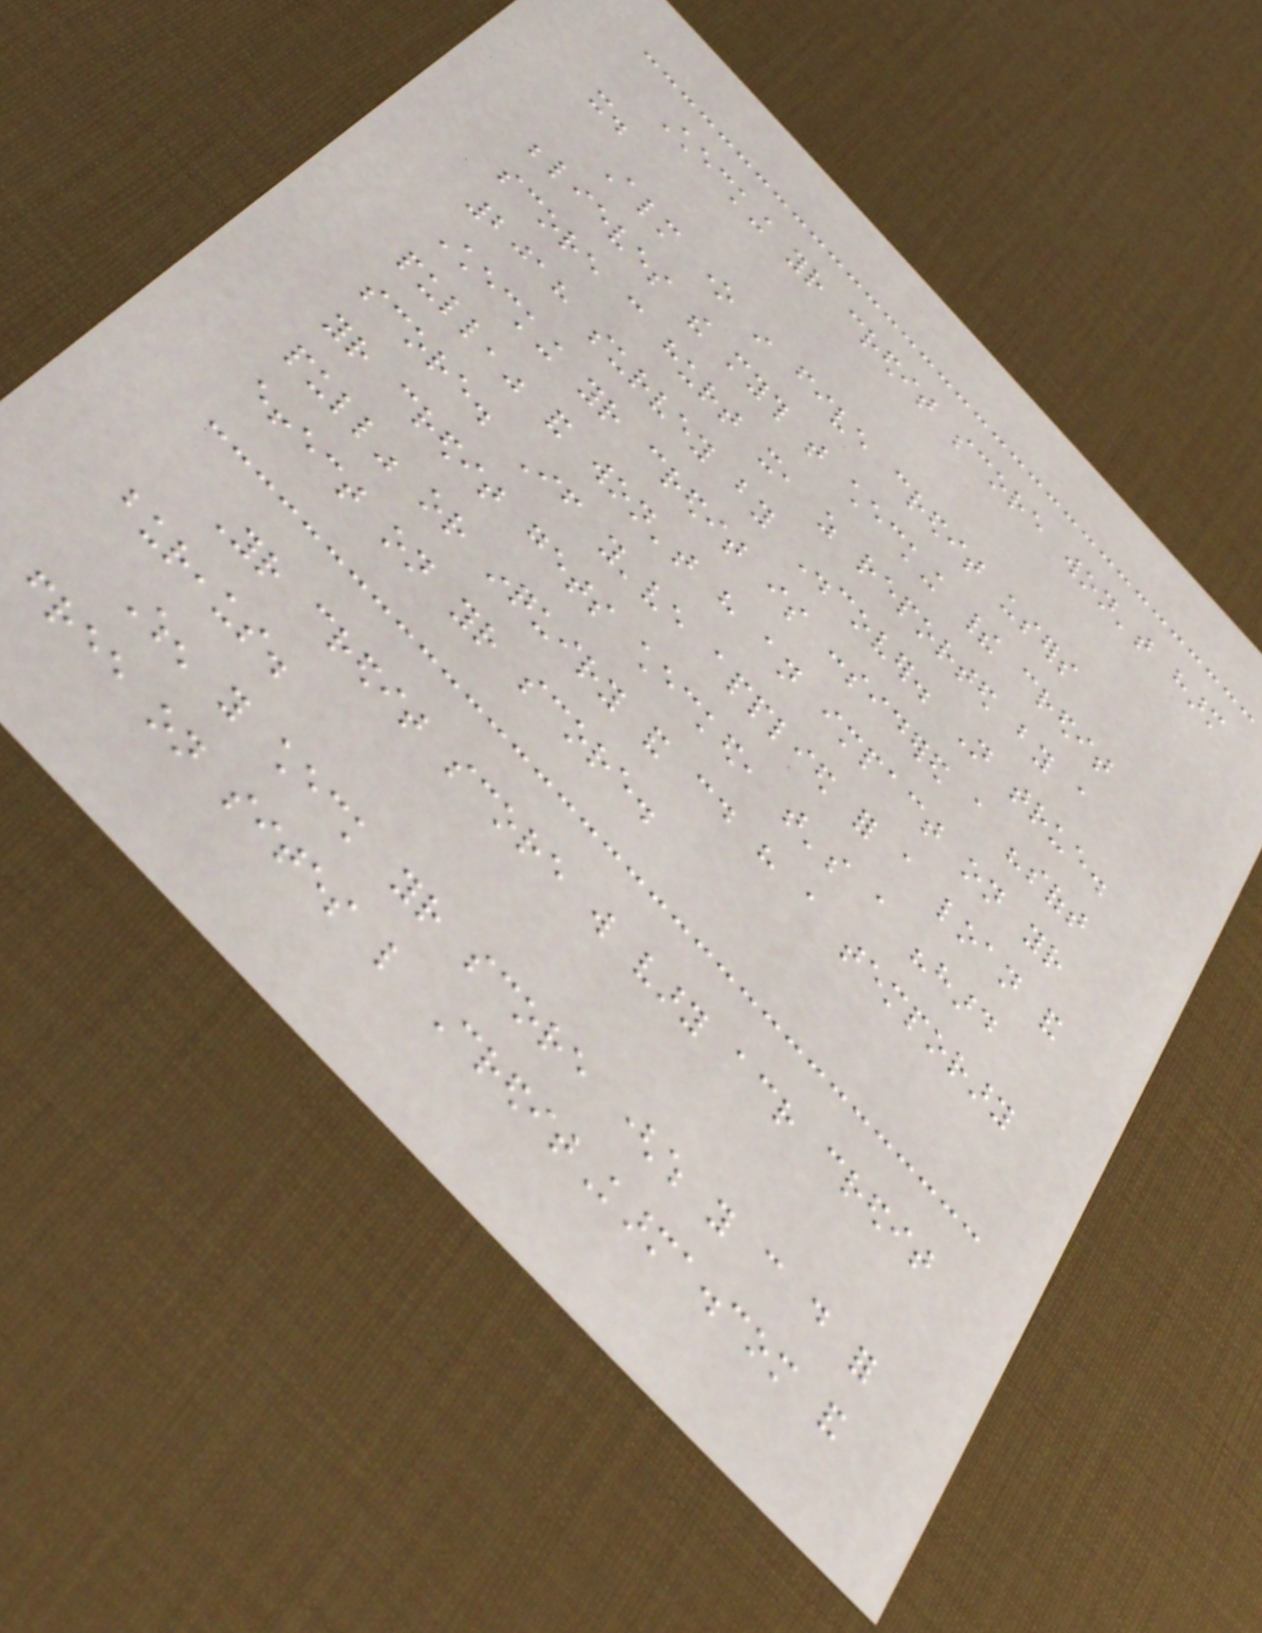Checking your credit score won't harm
it.
Almost one in five credit users
believes the myth that checking their credit
score can hurt it, as reported by a
2018 survey by Discover. Not true.
Checking your credit is considered a "soft
pull," and won't have an impact on your
score. If you've applied for a loan and
your credit gets checked, that's a "hard
pull" or inquiry and could have a temporary
effect on your score.
Your credit score will vary across credit
bureaus.
When you check your score (which you can do for
free on sites like CreditKarma.com and
